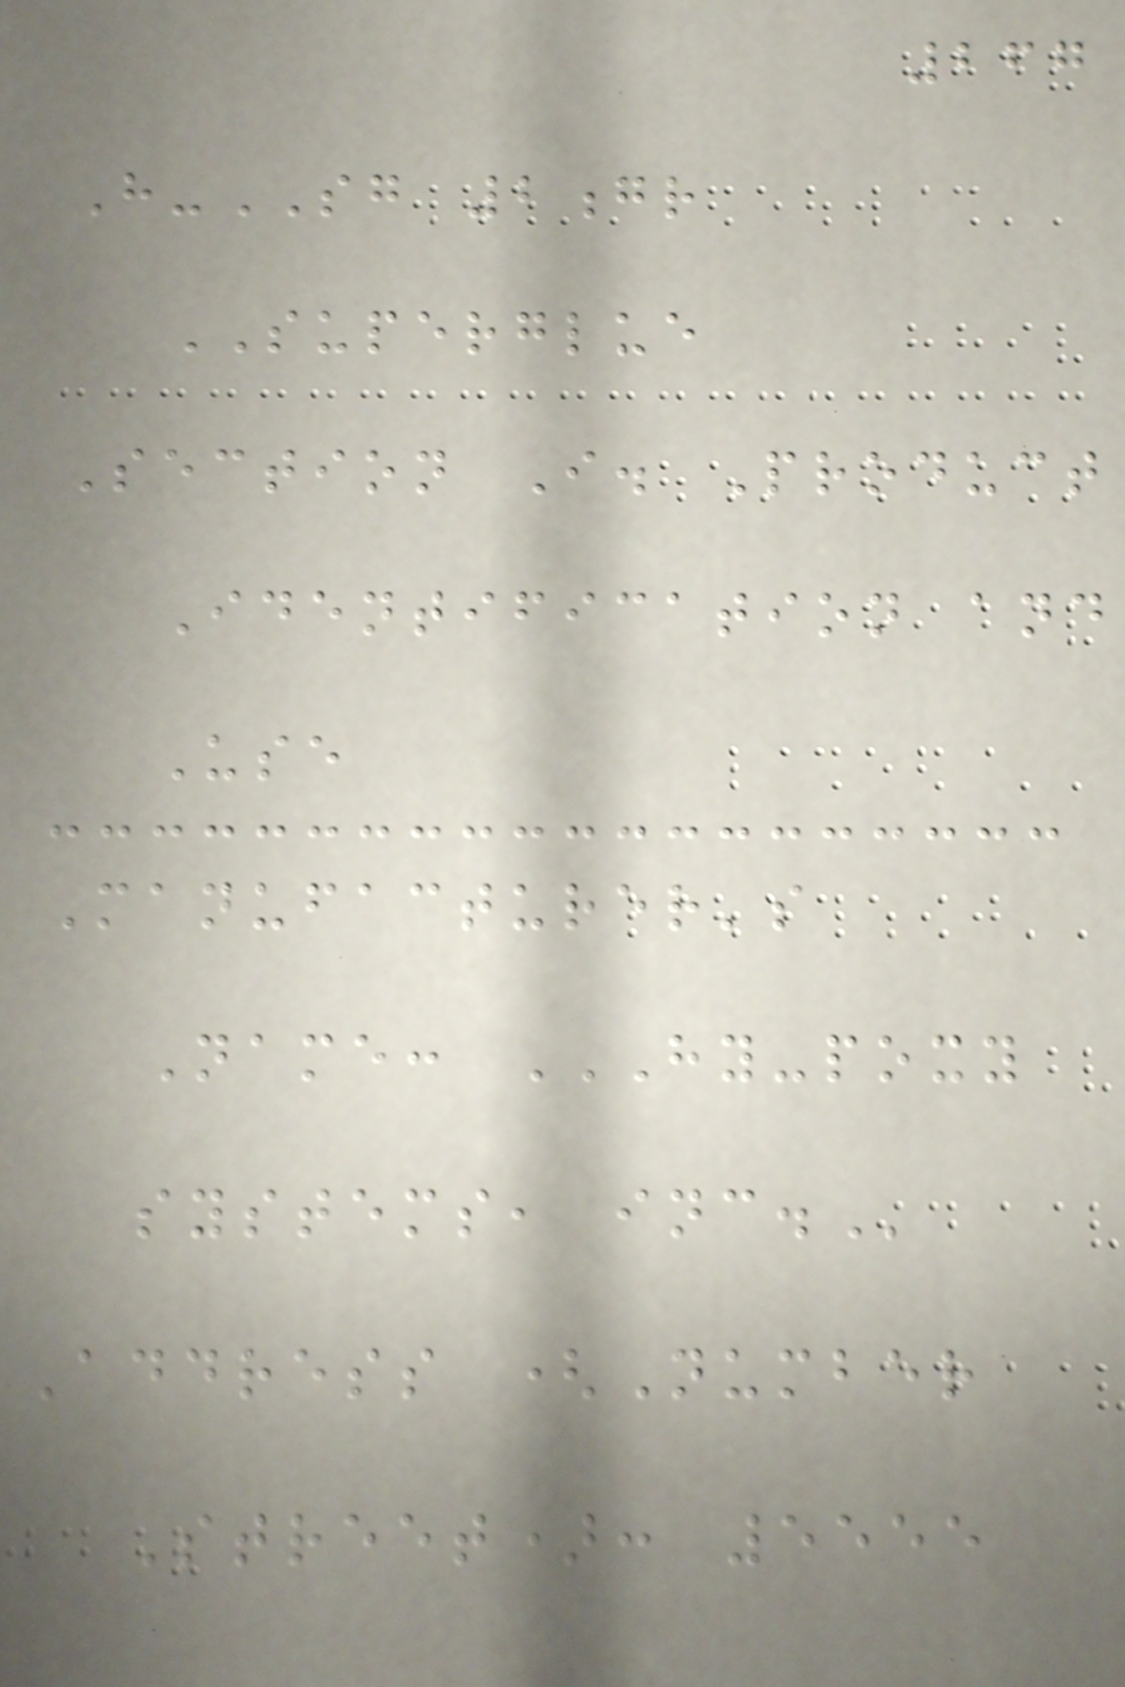267
H-SG 2gr
SUPERGLUE
Section I. Product
Identification and
Use
Manufacturer's
Name: HY-POXY
SYSTEMS, INC.
Address (Number
Street): 5555
